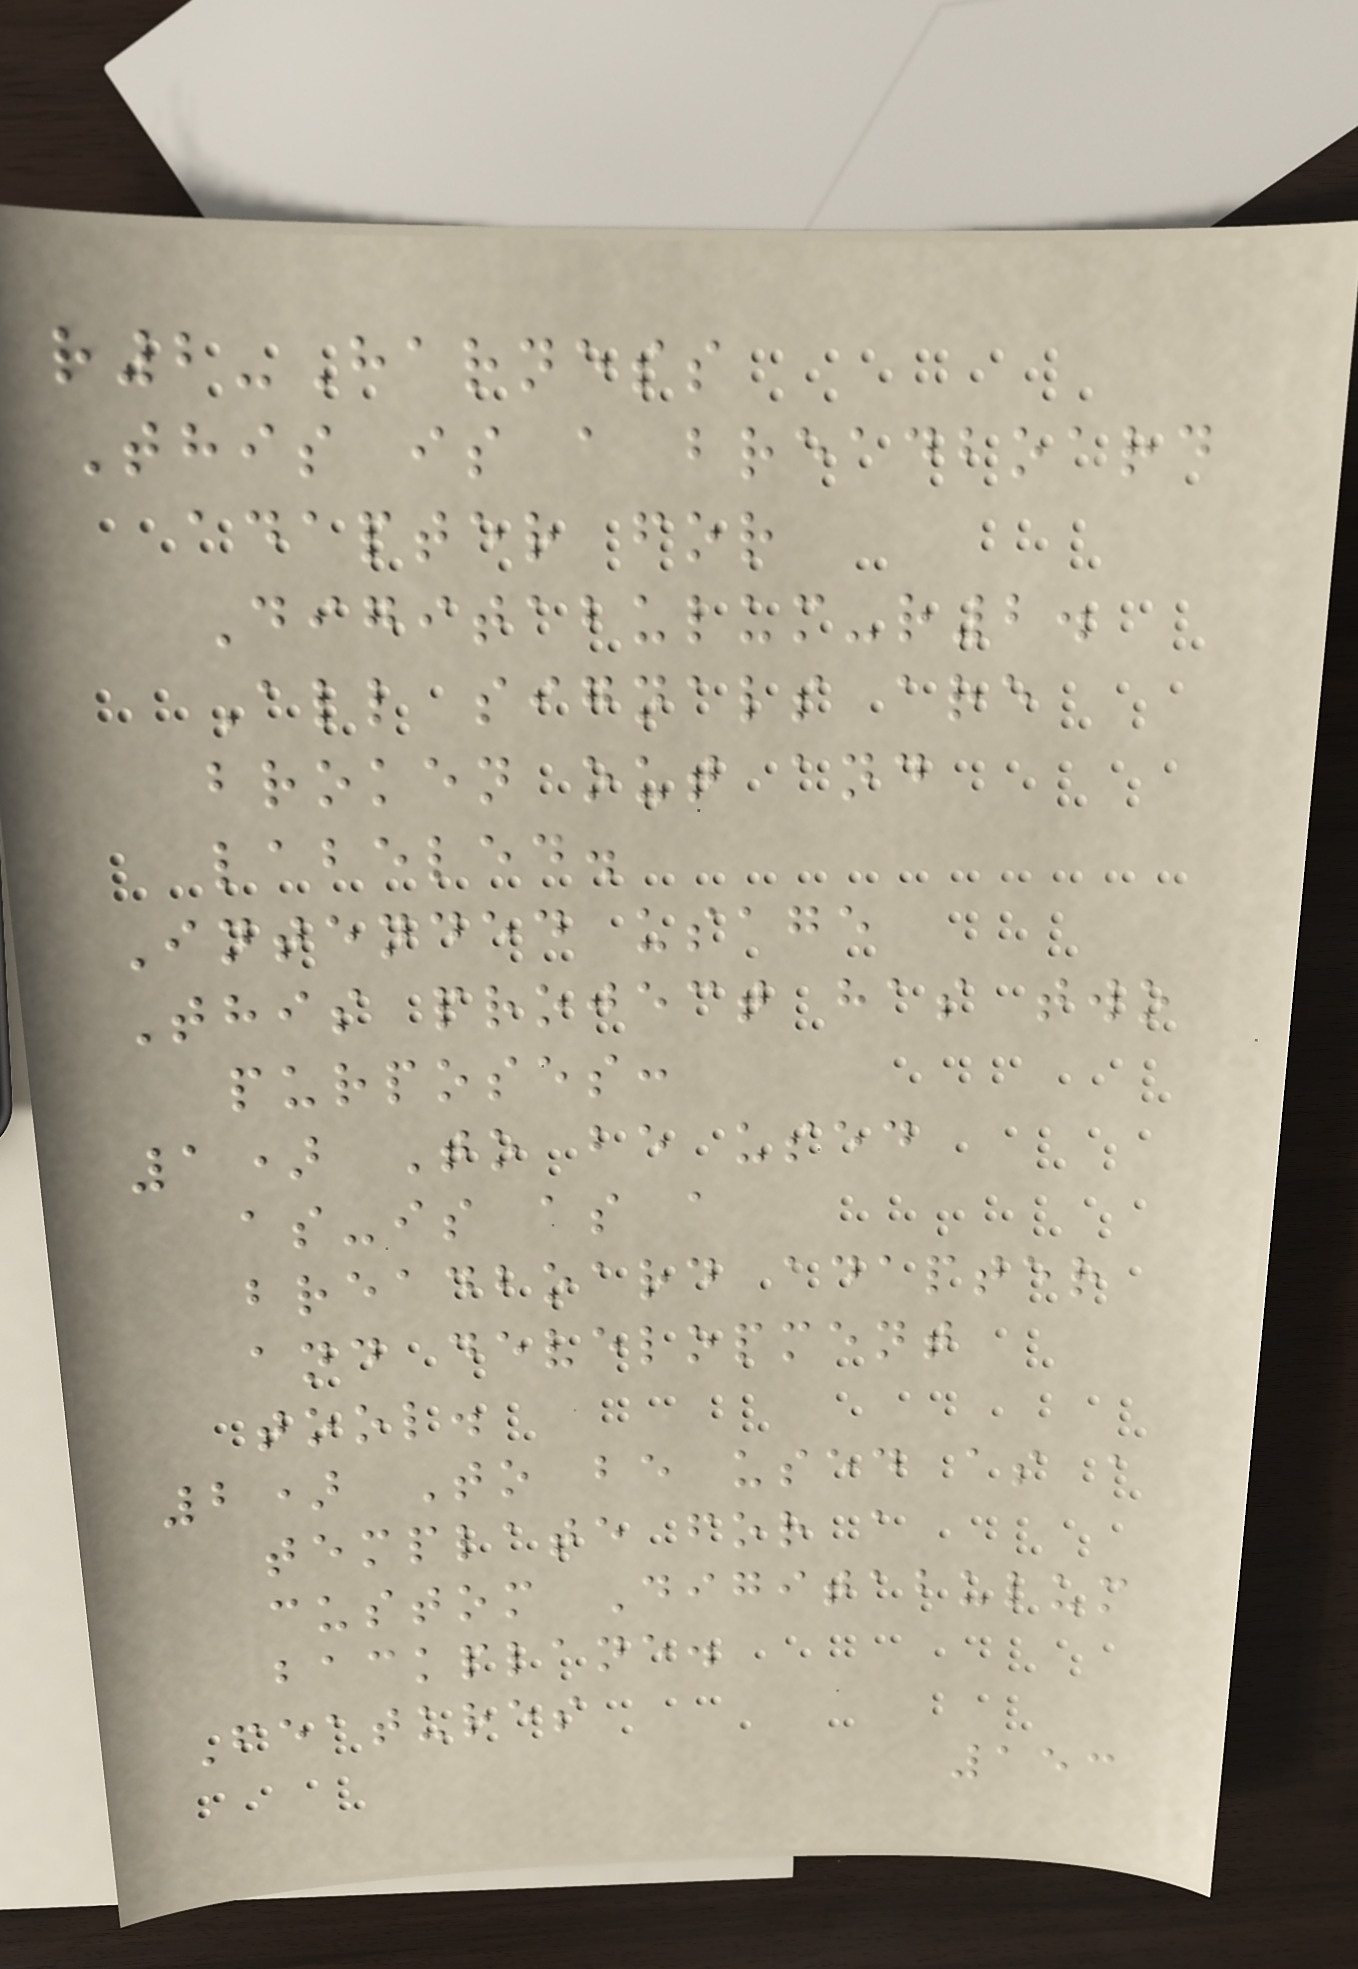r2-Harness
This is a breadboard
adapter for
Digitabulum-r2.
All signals are
broken out and
labeled.
Intended usage
This project has two
purposes:
1) To be used
as-is as a
breadboard adapter
and development
tool.
2) To be used as a
template for a
custom Digitabulum
backplane.
Features
153
